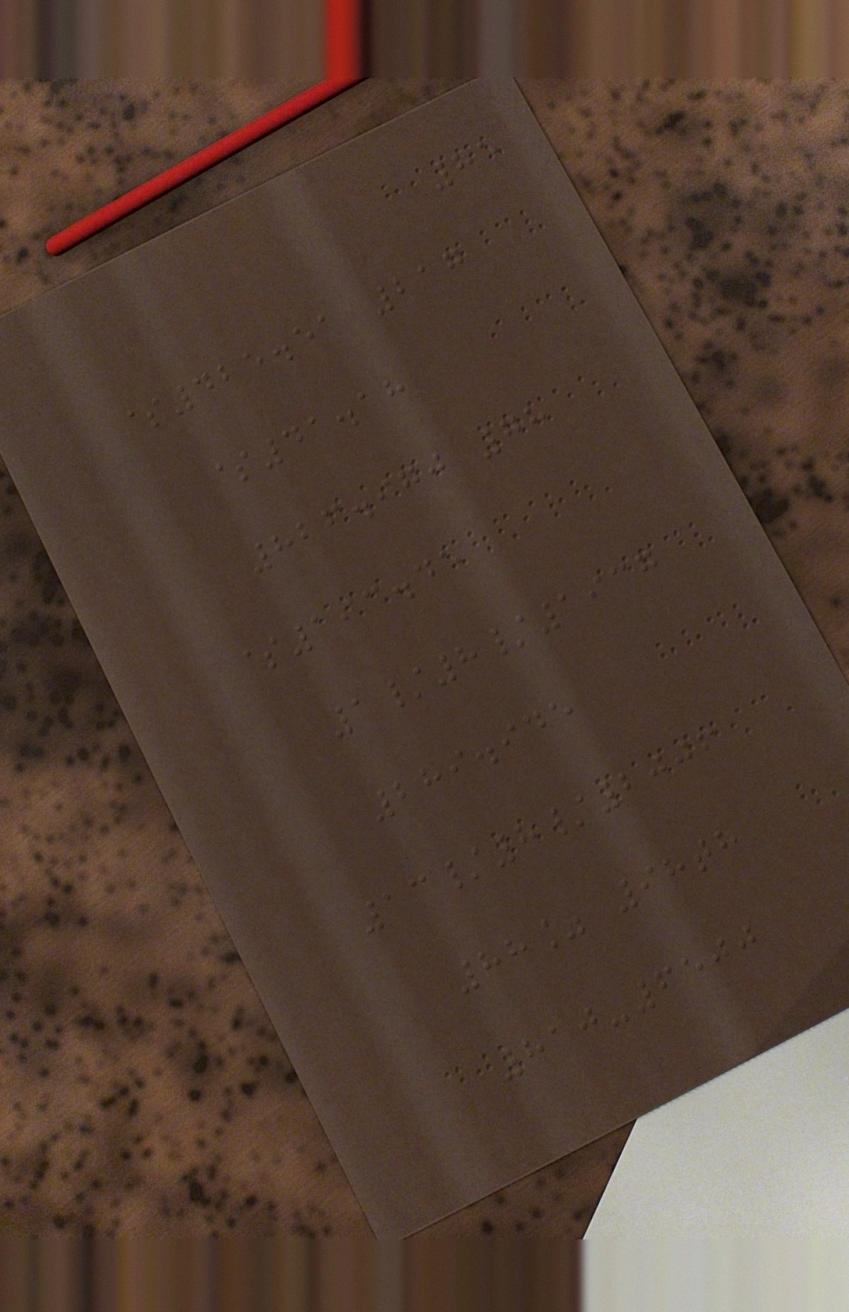85
$425.51 217
$41.18
826.970 78
$193.45
1/8/1937
289.945
13/8/2006
88% 98th
810-6500
